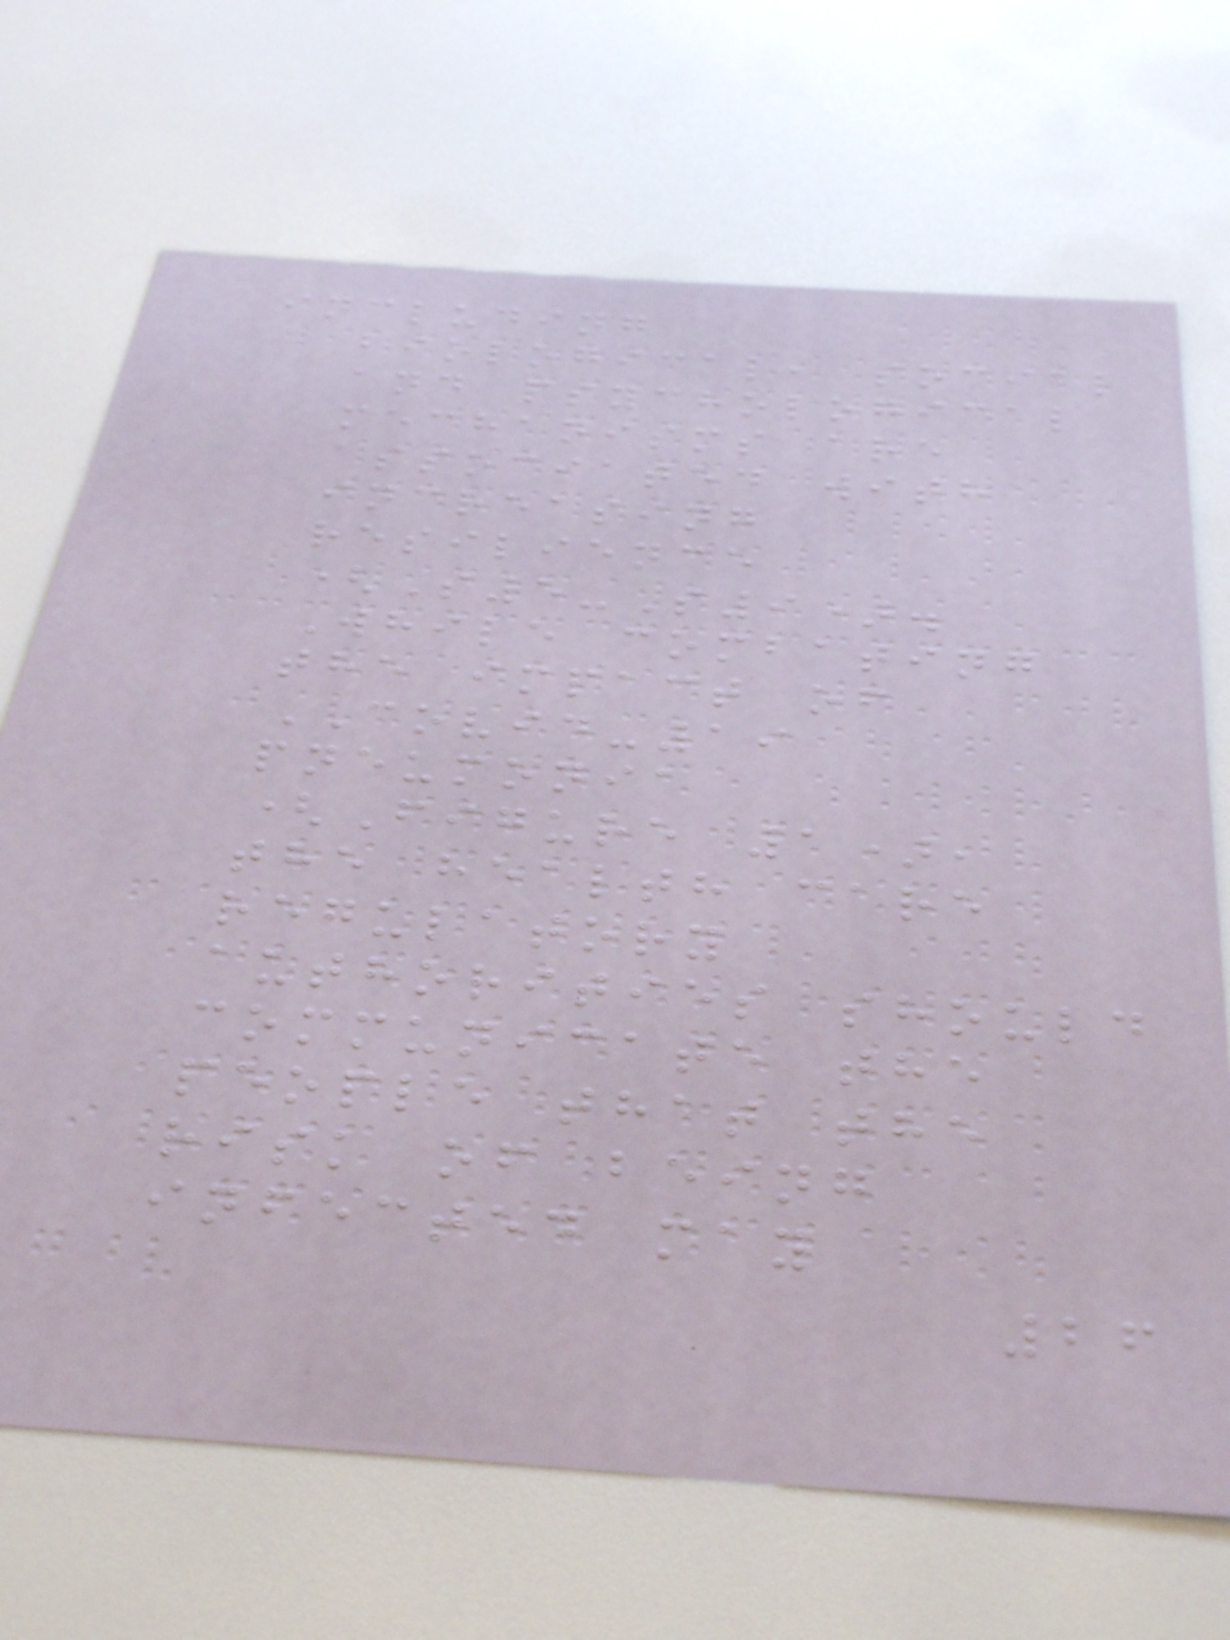including
biological, social
and psychological
mechanisms are
associated with
increasing
resilience
(S5-S9).
While combating
the impact of
COVID-19
pneumonia
(Figure 1),
the health care
regulatory
authorities should
communicate the
people that the
risk of being
infected may
26
